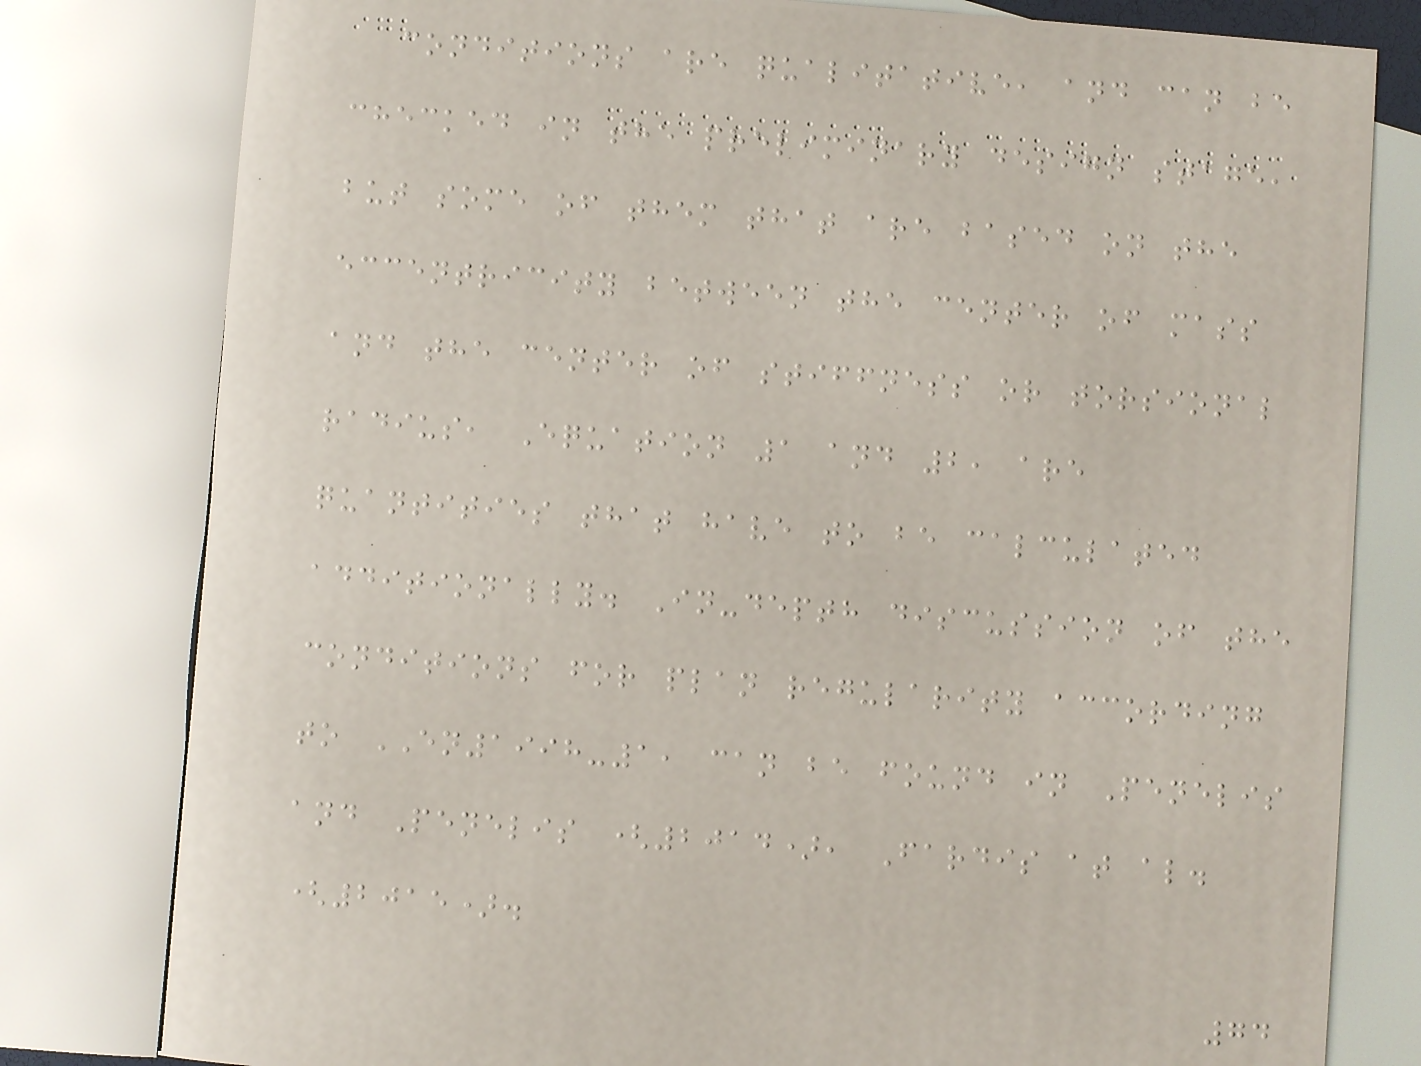conditions are qualitative, and can be
checked in the preliminary design stage,
but some of them that are based on the
eccentricity between the center of mass
and the center of stiffness or torsional
radius, Equation 1 and 2, are
quantities that have to be calculated
additionally. In-depth discussion of the
conditions for plan regularity according
to EN1998-1, can be found in Penelis
and Penelis (2014), Fardis at al.
(2015).
74
